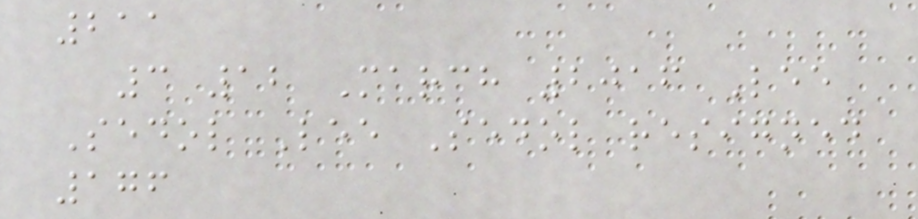211
3 12 March 2016 Lee
Sedol Lee Sedol resigned
176
